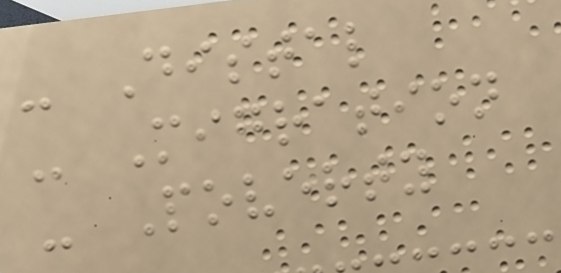- Distal
- Migration
- Poverty
